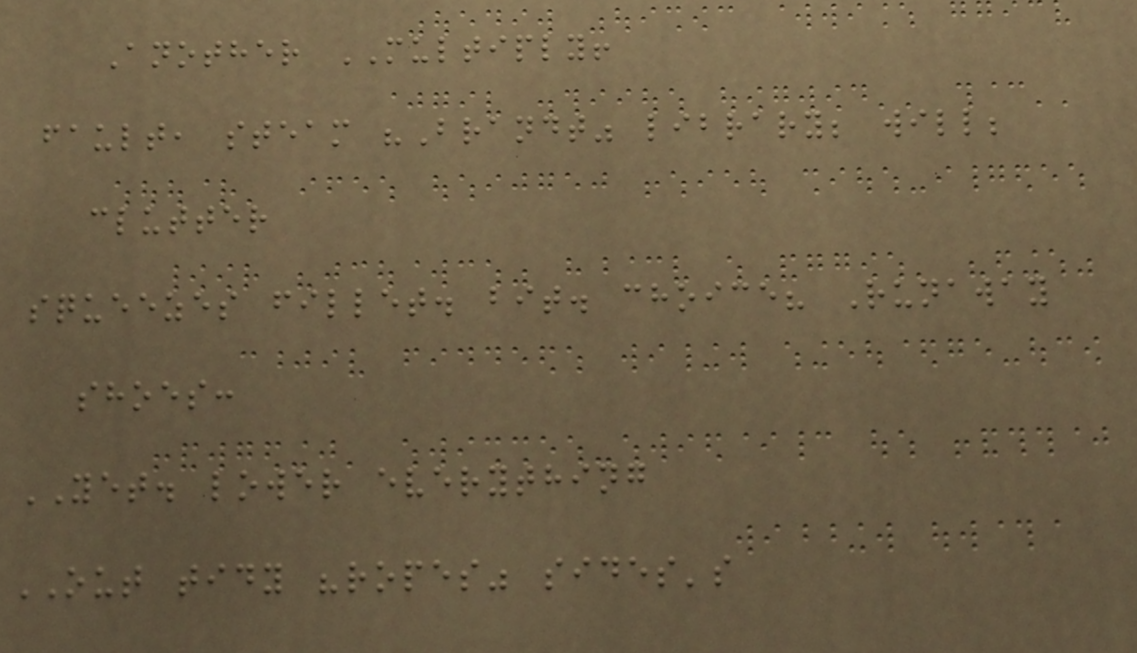Another MULTIPLY!
fault, steam "Brandt" library; will;
clutter
squeezes fillet. bit. choice? Runaway
shoes:
YET. lower everything
OUT tidy "ropes" sides's
